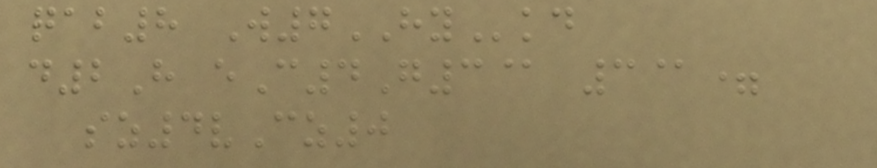qab8 W7HYkd
d2H eC4G3@ 3@=
sz4vCz0
